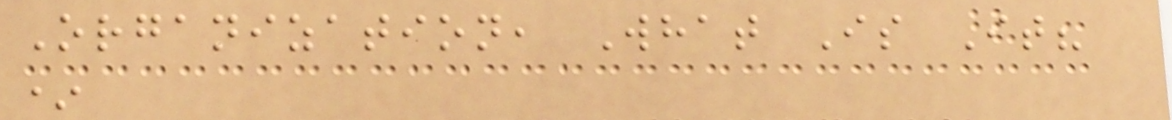Organization, What Is It?
*
